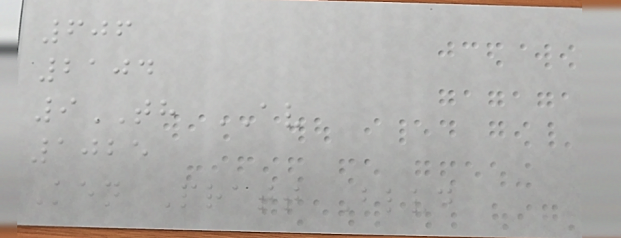606
2104
9TH AV
1025
Ken Pratt Blvd
